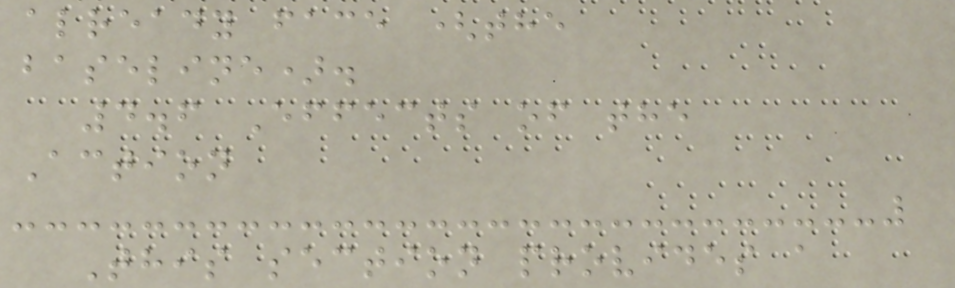already face (the
baseline).
4.6 Effects of the
Action
This section provides a
